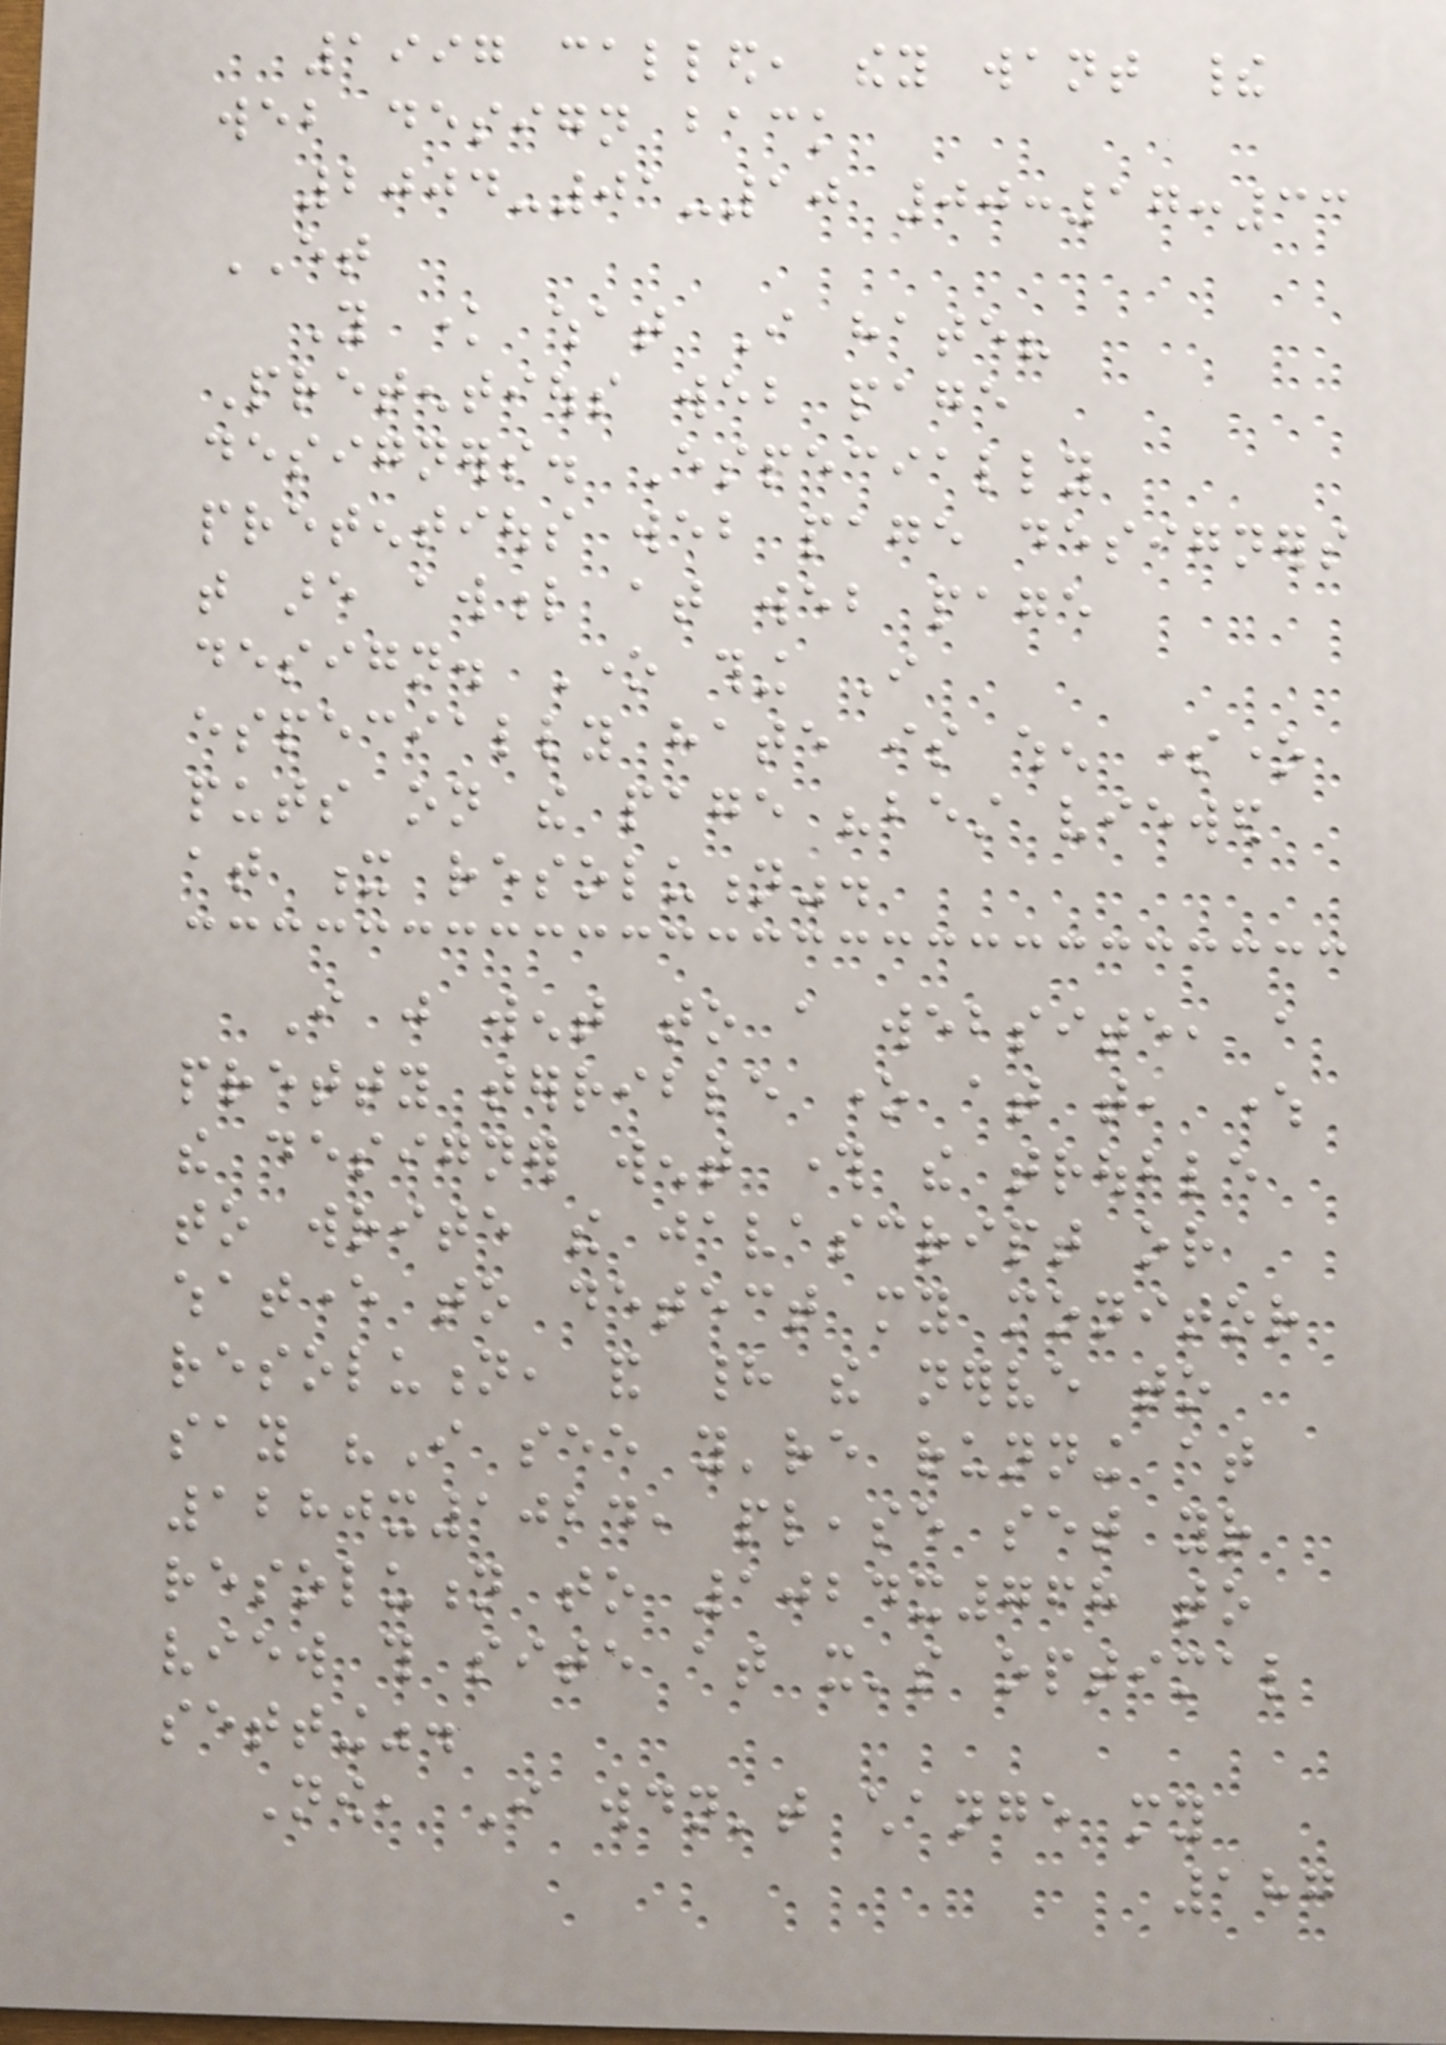1997 called, they want their
web design back
2004-01-10 00:17:33
ET
You know what I hate?
Pretentious web page
designers. Especially
pretentious web page designers
that are awful at web page
design. One thing I
especially hate is when someone
puts on the page "best viewed
at x resolution".
I just went to a website, a
pretty terrible one at that, where
the designer went through the trouble
to write the javascript or
whatever to detect my monitor
resolution, and had the nerve to
say "I see you're running at
1280x1024, please set your
resolution to 1024x768 to
view this site at it's optimal
setting".
Now, I wouldn't change my
187
